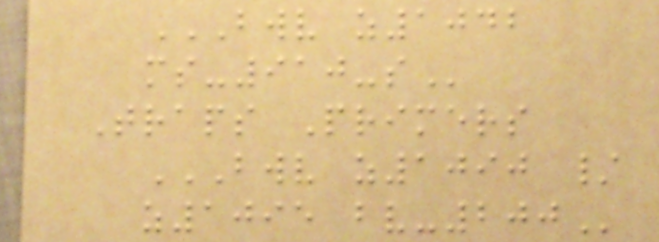BWV Z1042
MS-910-S
Traps Primers
BWV Z1090 /
Z1095 BV-200
